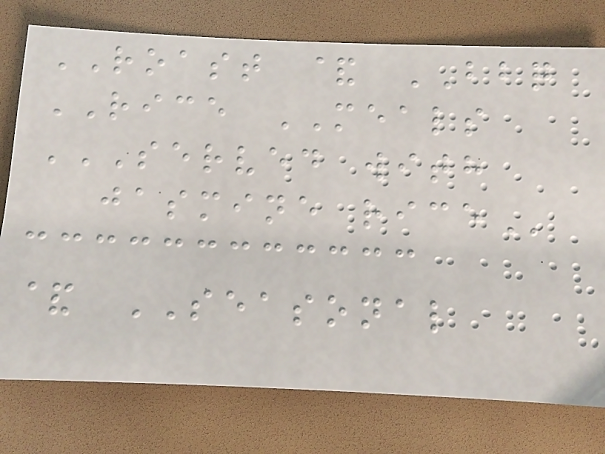ROAST & BBQ
RICE MEALS
SERVED WITH
JASMINE RICE
& SEASONAL
